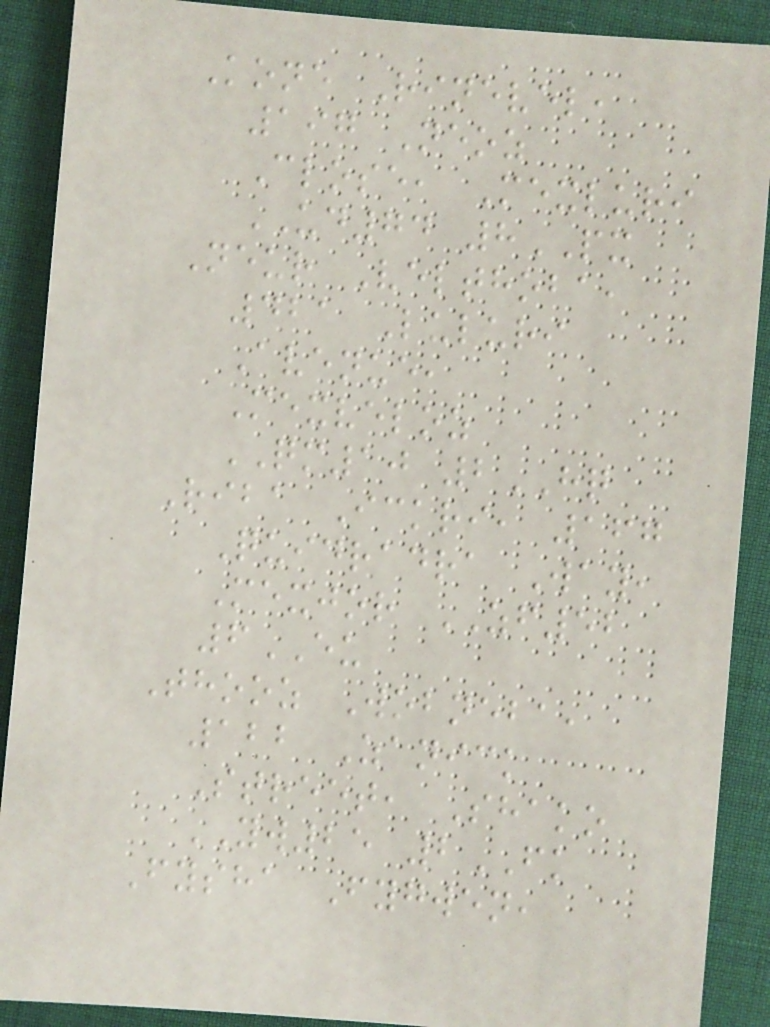Kone Rinevel,
197 Neoz
Close, Mexluri
UD74 8PX
Neur Velthoba,
421 Luluri
Avenue,
Mexveloz
QM10 2HQ
Riba Ickri, 167
Quidradra Way,
Mexjor ZF52
6EU
Thooz Wobneba,
122 Zanick
Street, Shako
YW25 2FK
Fysha Fygwen,
